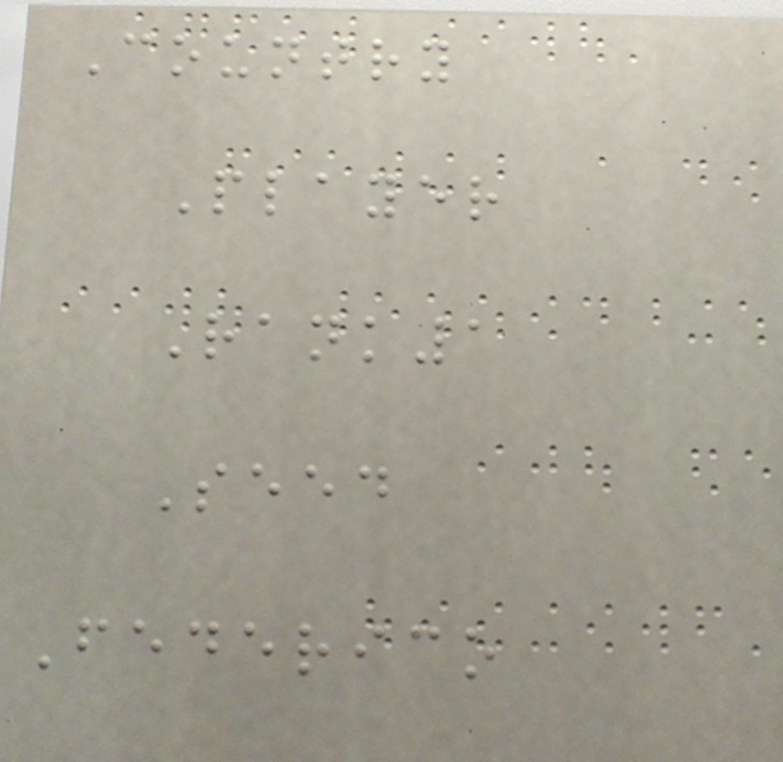Country
Player
Rank1
Seed
Federico
